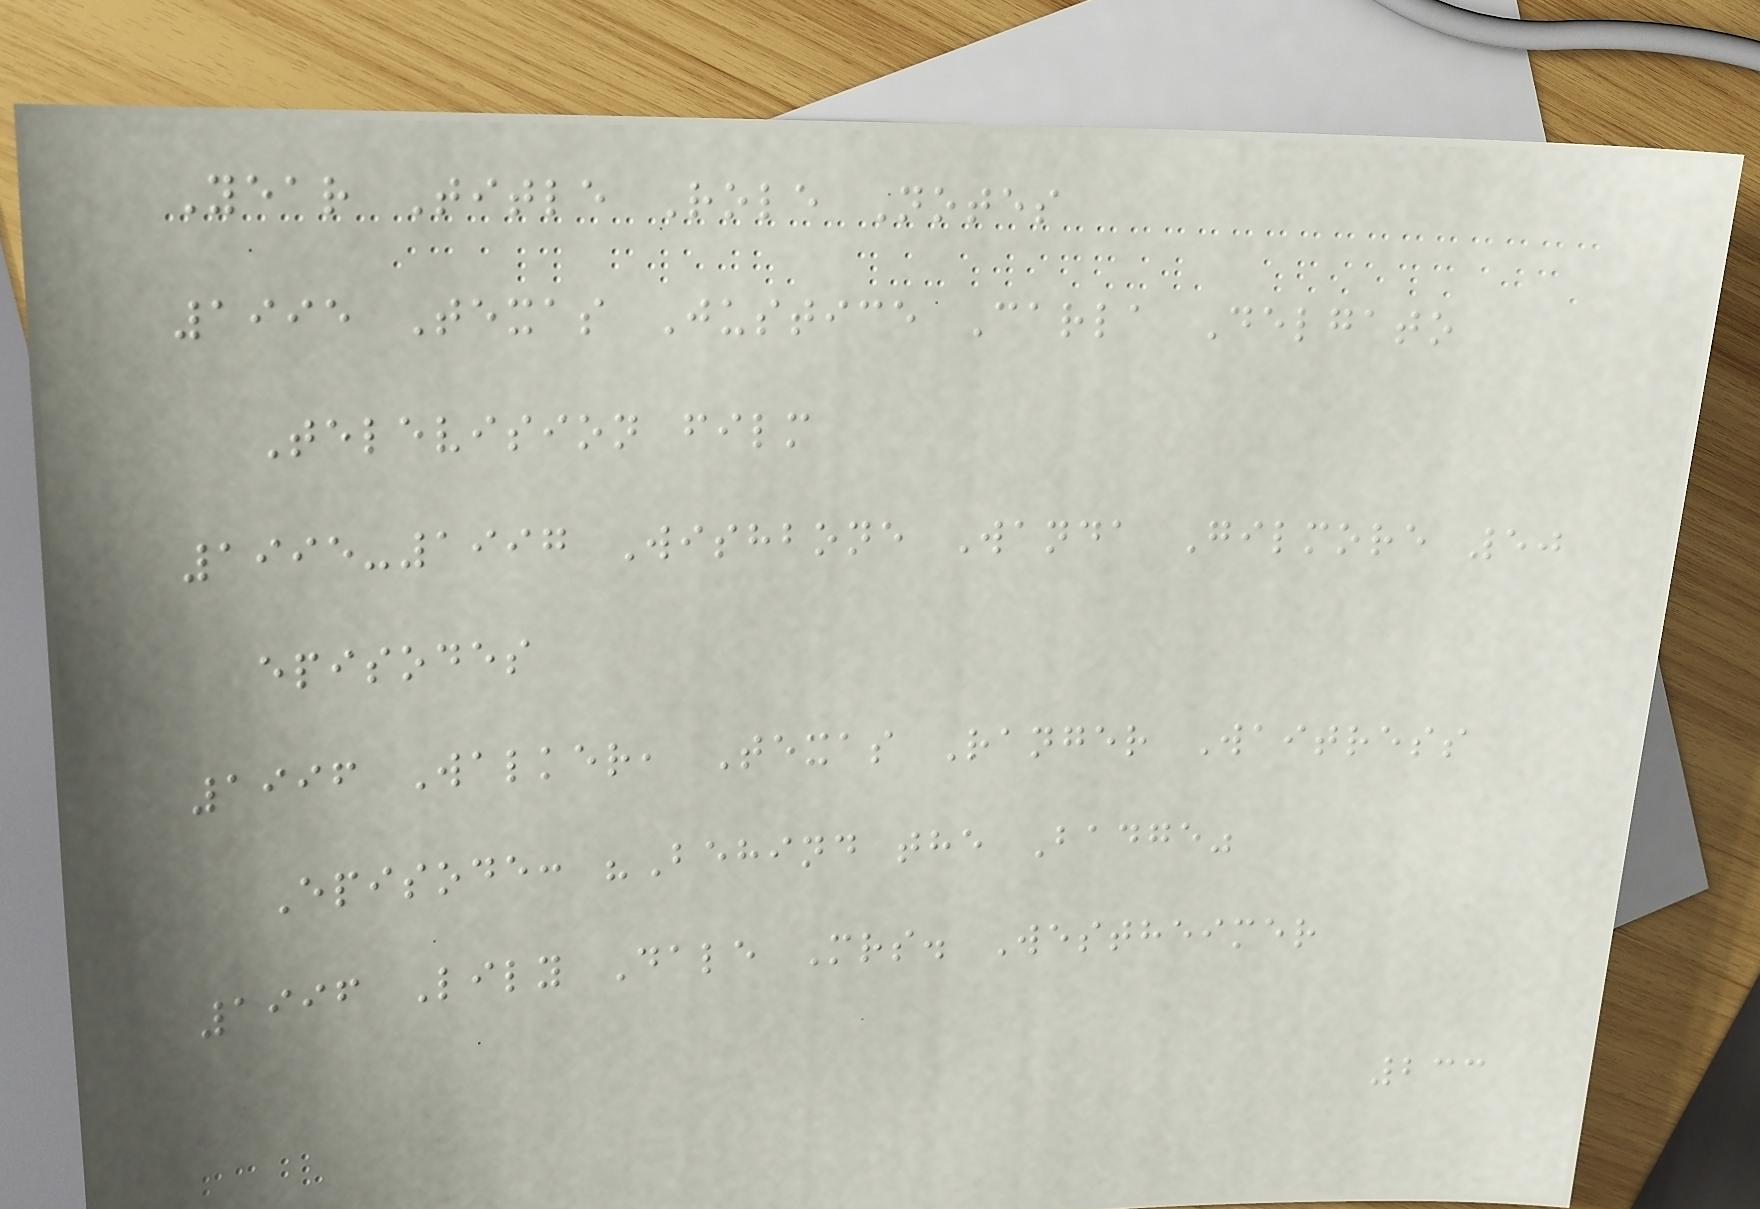Year Title Role Notes
1995 Texas Justice Carla Delgato
Television film
1995-1997 Wishbone Wanda Gilmore 50
episodes
1996 Walker, Texas Ranger Waitress
Episode: "Behind the Badge"
1996 Lily Dale Mrs. Westheimer
233
